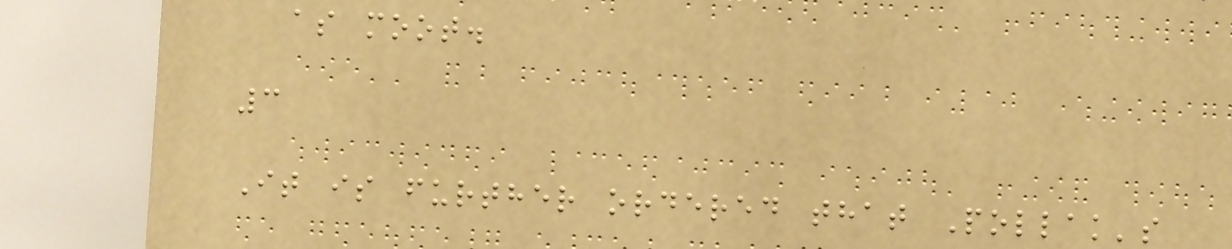as moot.
3
It is further ordered that Pollak's
